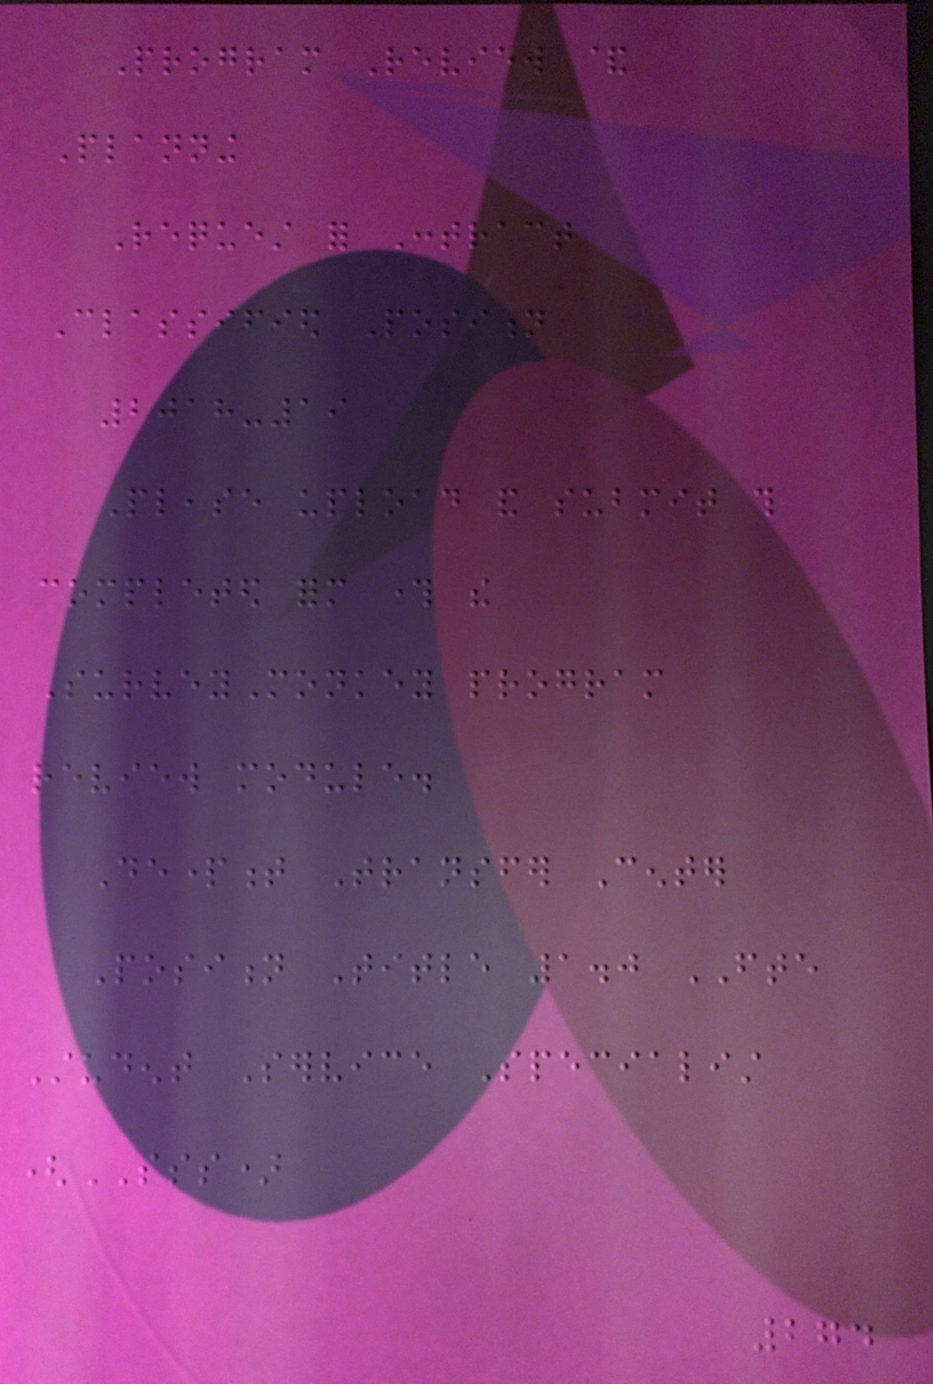Program Review &
Planning
Request for Contract
Classified Position
2018-19
Please upload and submit this
completed form through the
SurveyMonkey program
review module.
Department Transfer Center
Position Title 1.0 FTE
Student Service Specialist
(SSS)
274
